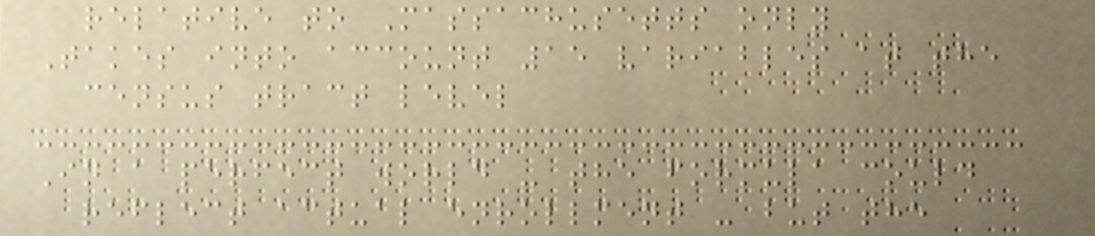relative to Massachusetts only
Takes into account 15 variables at the
census tract level
In a perfect world - the formula could
reflect actual enrollment - but the
